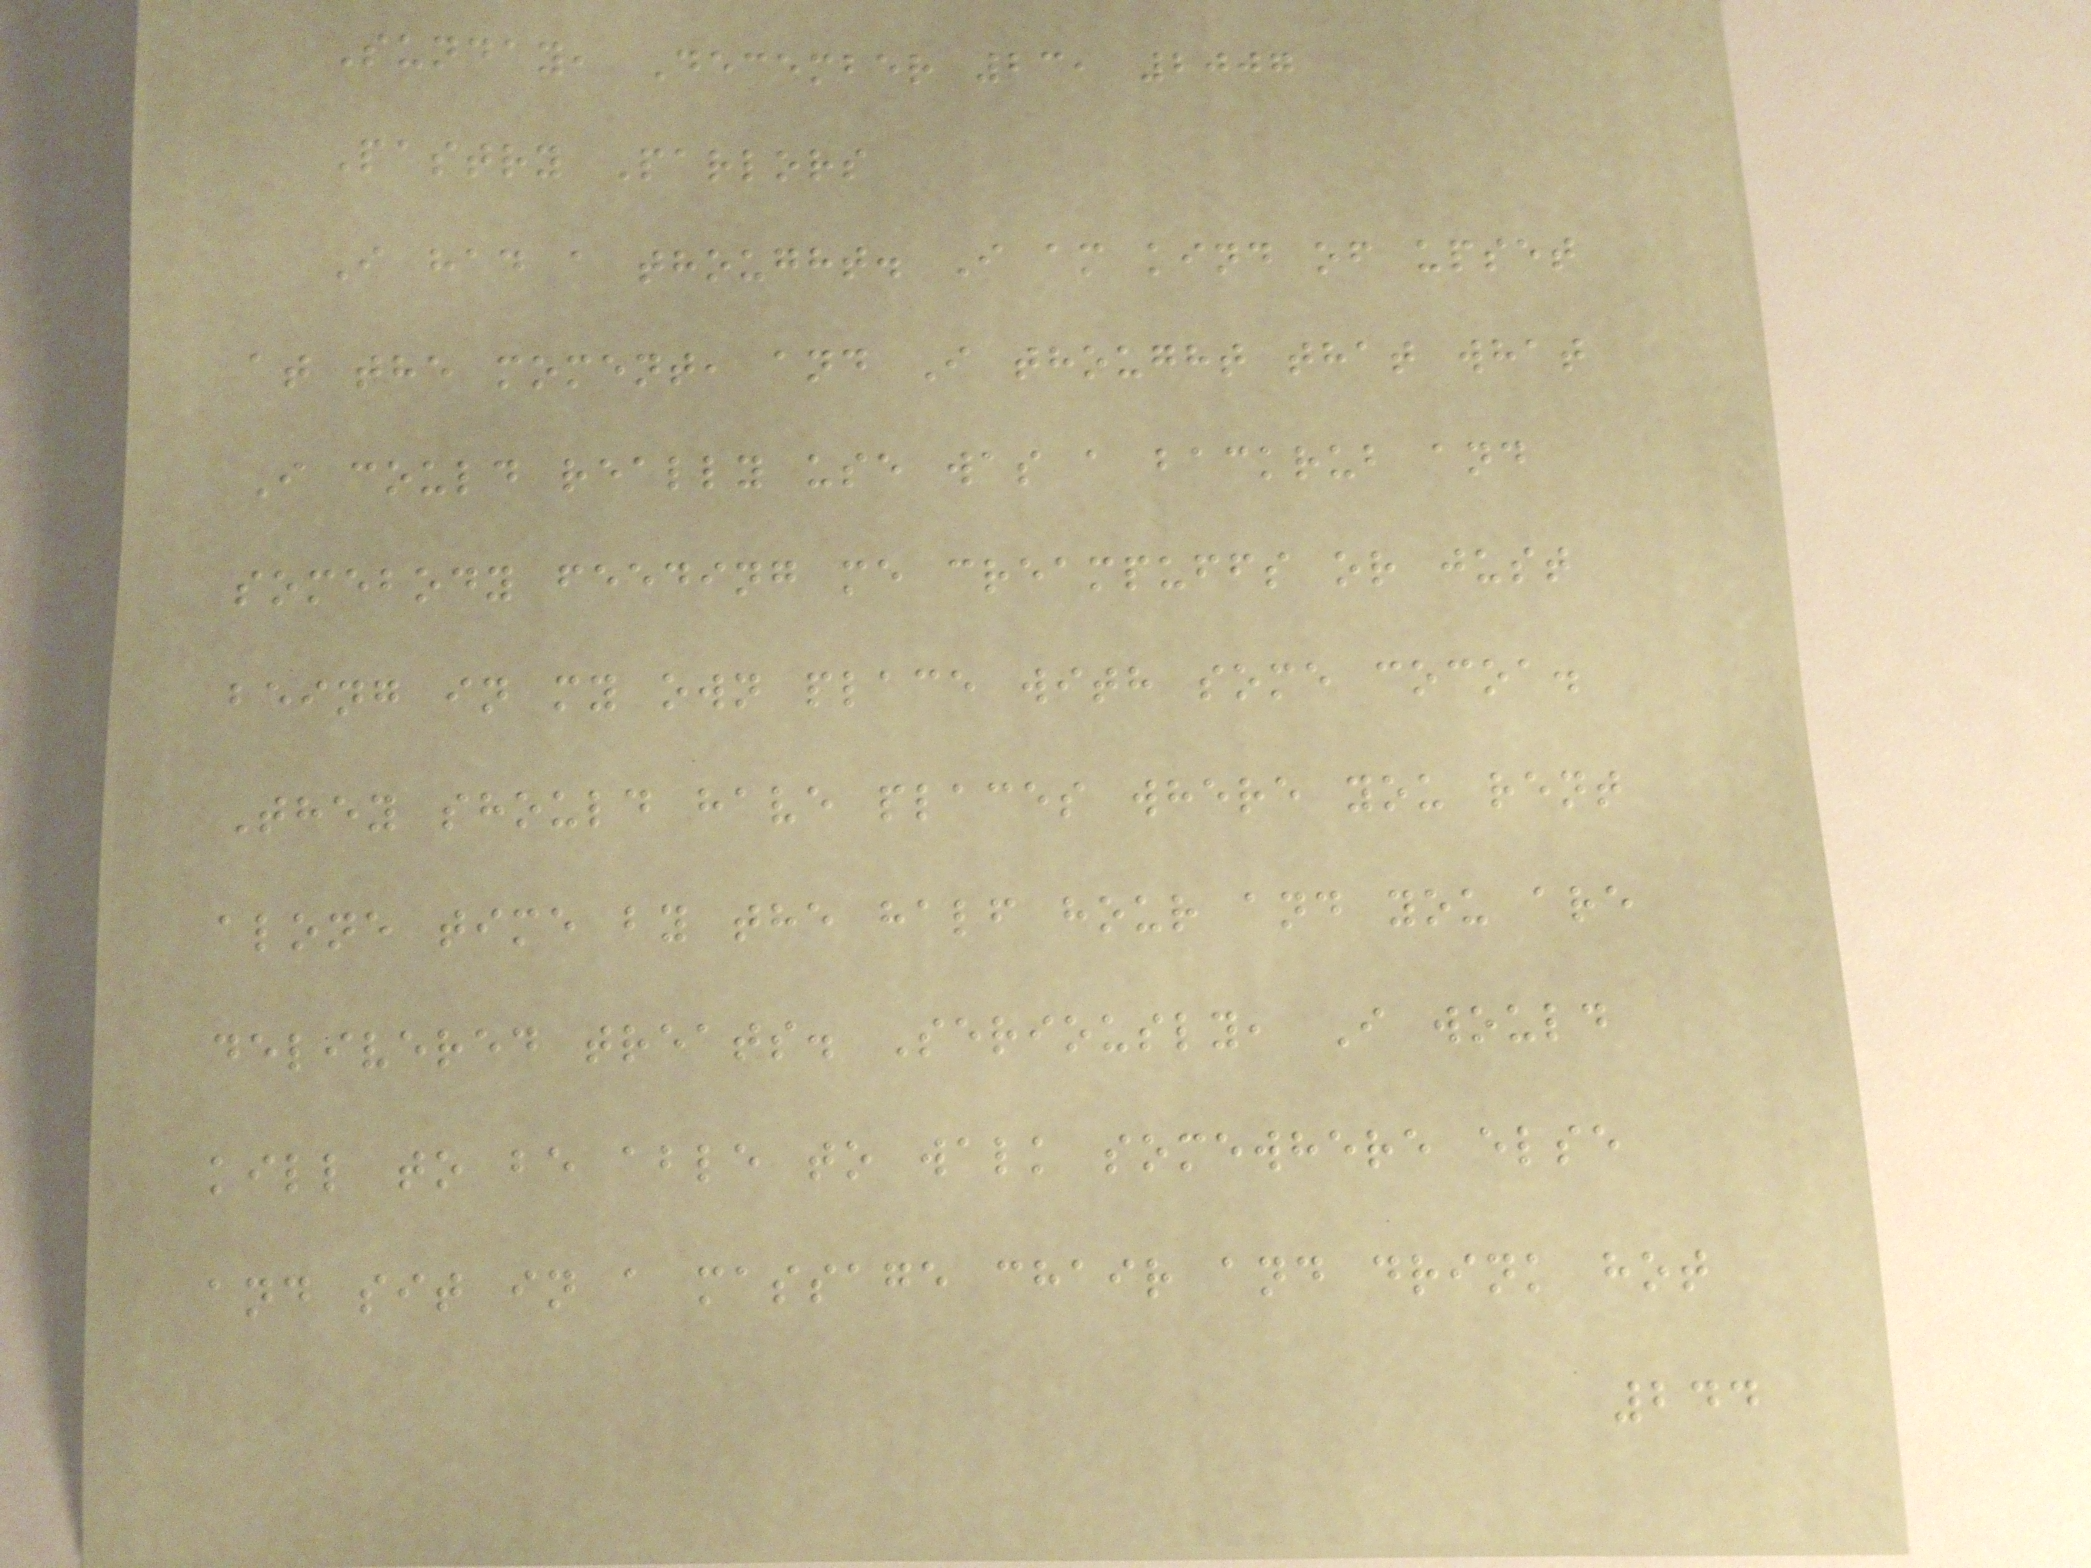Sunday, December 23, 2007
Pastry Parlors
I had a thought. I am kind of upset
at the moment, and I thought that what
I could really use was a backrub and
somebody feeding me creampuffs or just
being in my own place with some cocoa.
They should have places where you rent
alone time by the half hour and you are
delivered treats. Seriously, I would
kill to be able to walk somewhere else
and sit in a massage chair and drink hot
244
